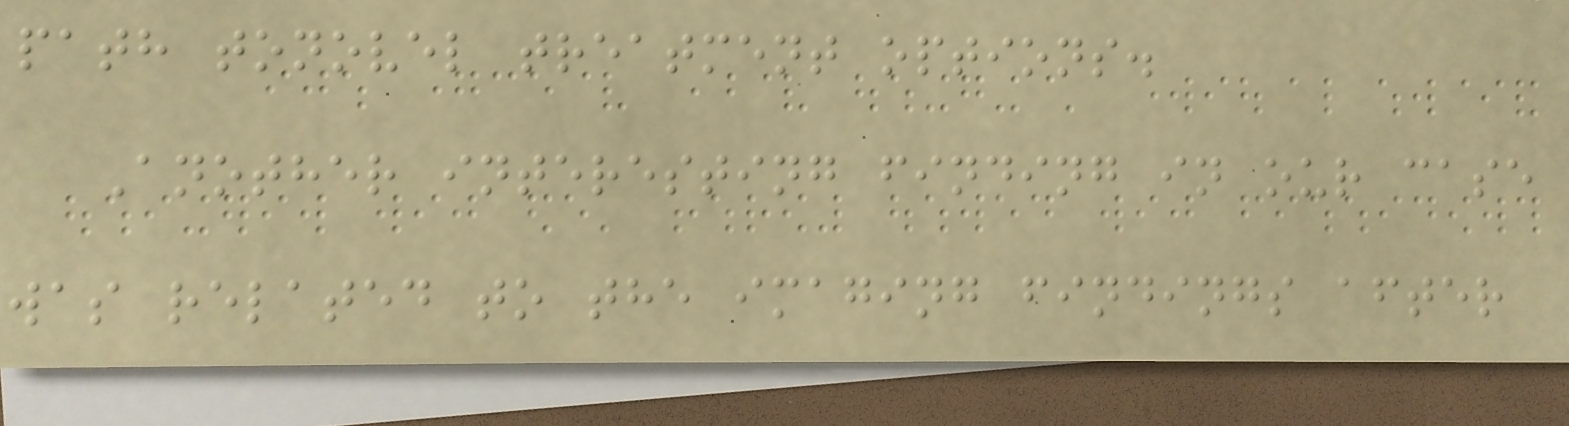path tonovel treatment options.
Another interesting finding in our case
was related to the imaging findings after
